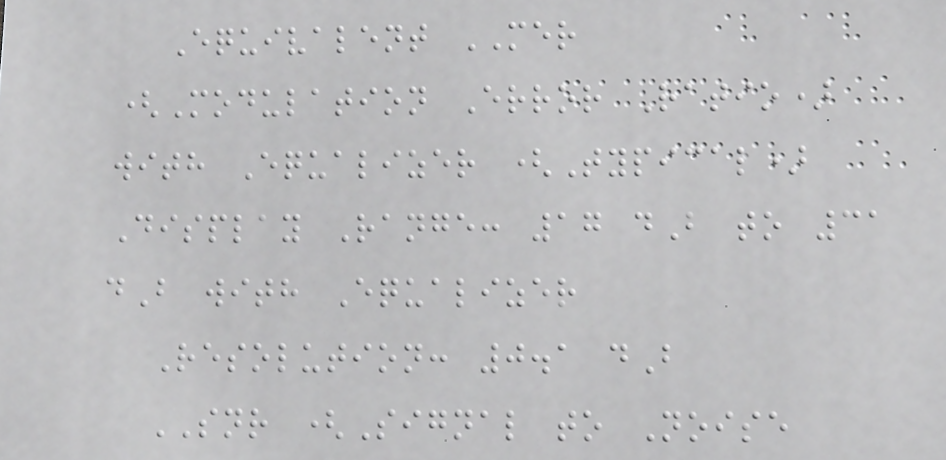Equivalent MER
(Modulation Error Ratio)
with Equalizer (Typical)
Display Range: 17 dB to 31
dB with Equalizer
Resolution: 0.1 dB
SNR (Signal to Noise
